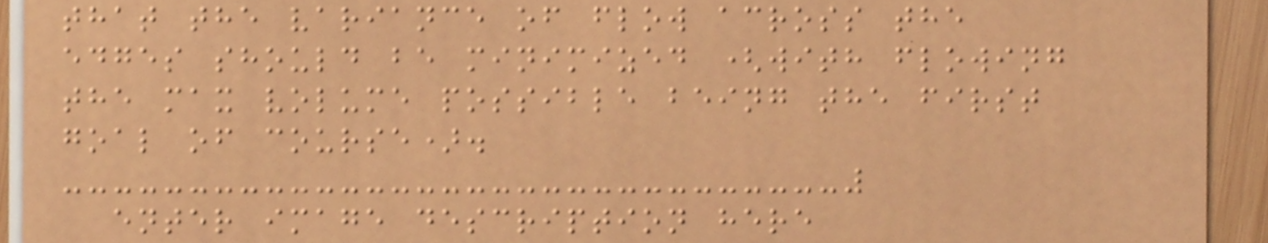that the variance of flow across the
edges should be minimized (with flowing
the max volume possible being the first
goal of course).
enter image description here
